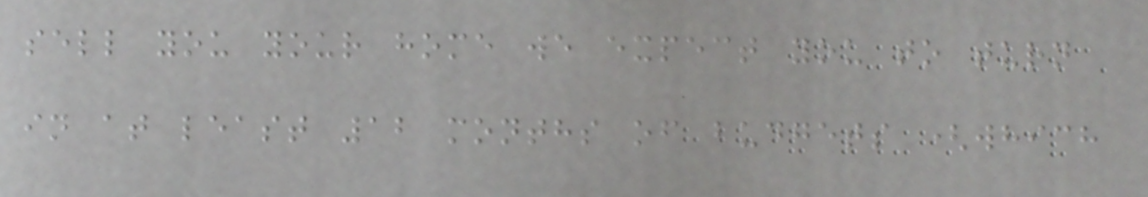sell you your home we expect you to turn
in at least 12 months of budgets (which
